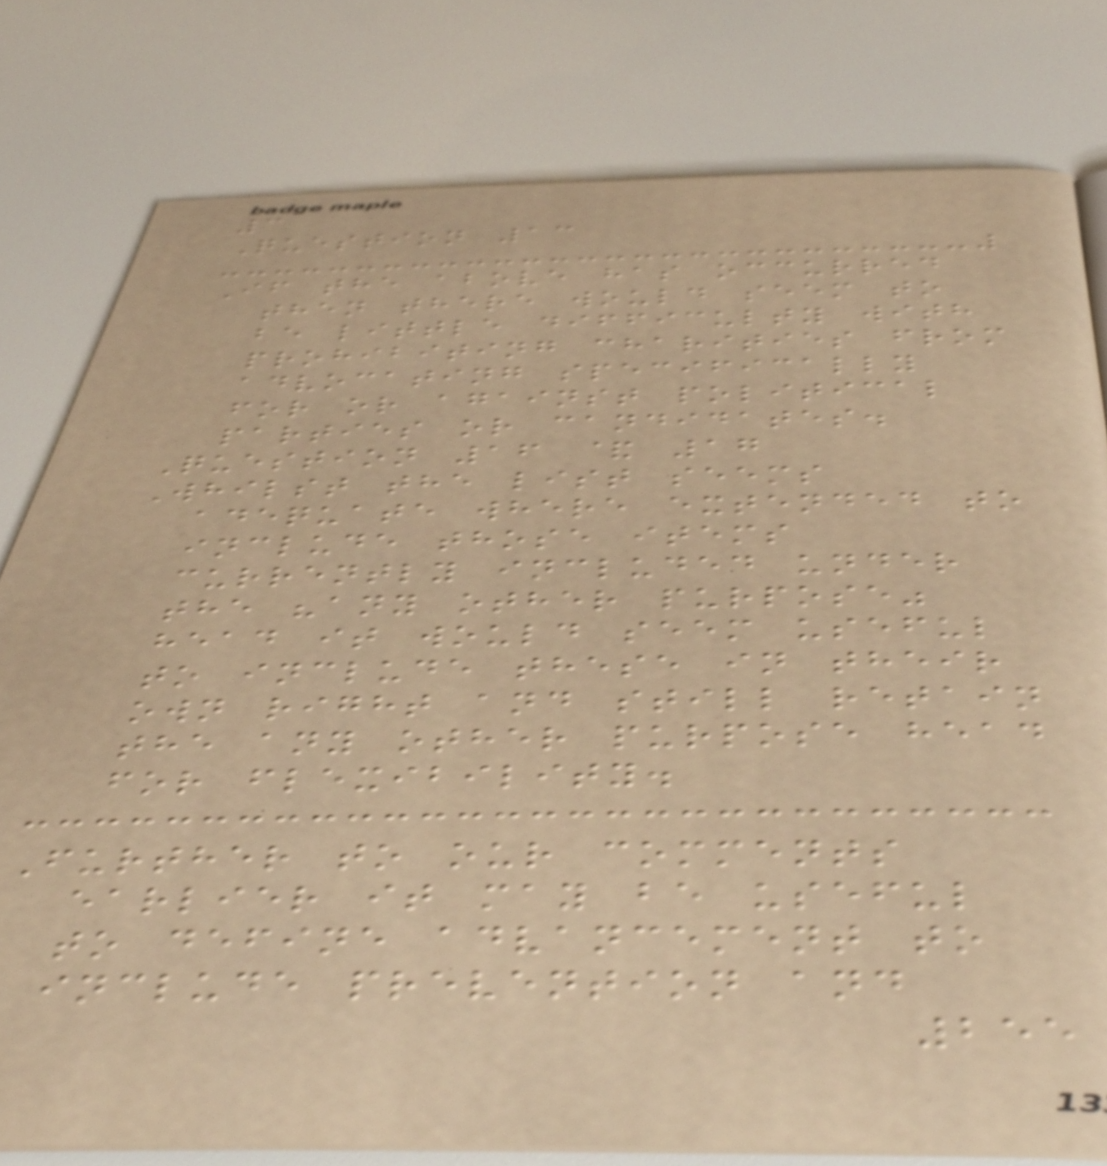3
Question 13
If the above has occurred
then there would seem to
be little difficulty with
prohibiting charities from
advocating specifically
for or against political
parties or candidates.
Question 16 & 17
Whilst the list seems
adequate where extended to
include those items
currently included under
the "any other purpose"
head it would seem useful
to include these in their
own right and still retain
the any other purpose head
for flexibility.
Further to our comments
earlier it may be useful
to define advancement to
include prevention and
255
